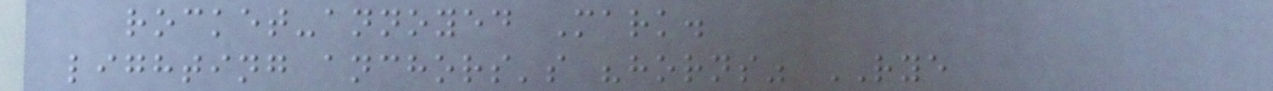rocket-annoyed Mark.
lighting anchors's "horns" RYE
